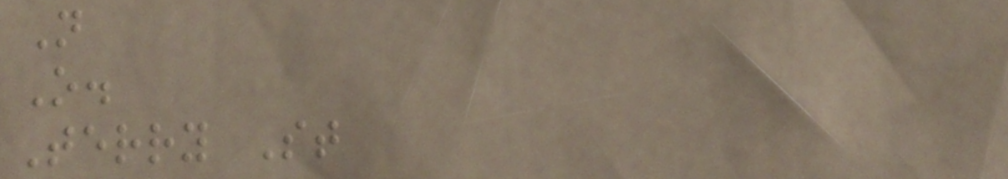N
O.
Terry St
